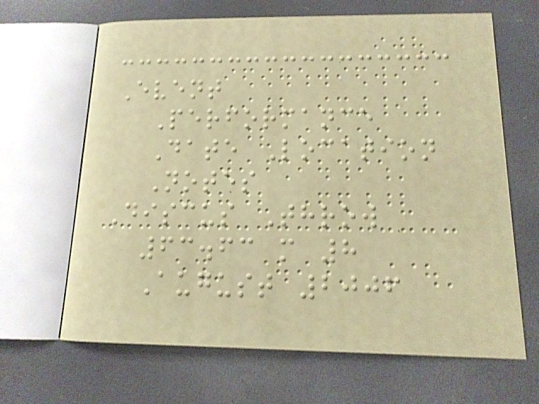Event
Performance
Date Location
Notes
Discus Throw
63.63 m 8
August 2006
